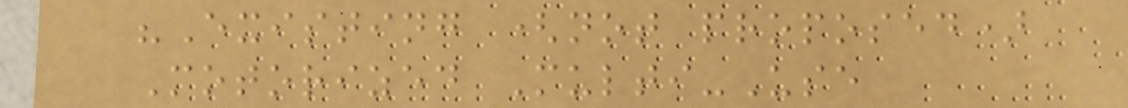"Existing (not proposed)
Motorized Multi-Use
